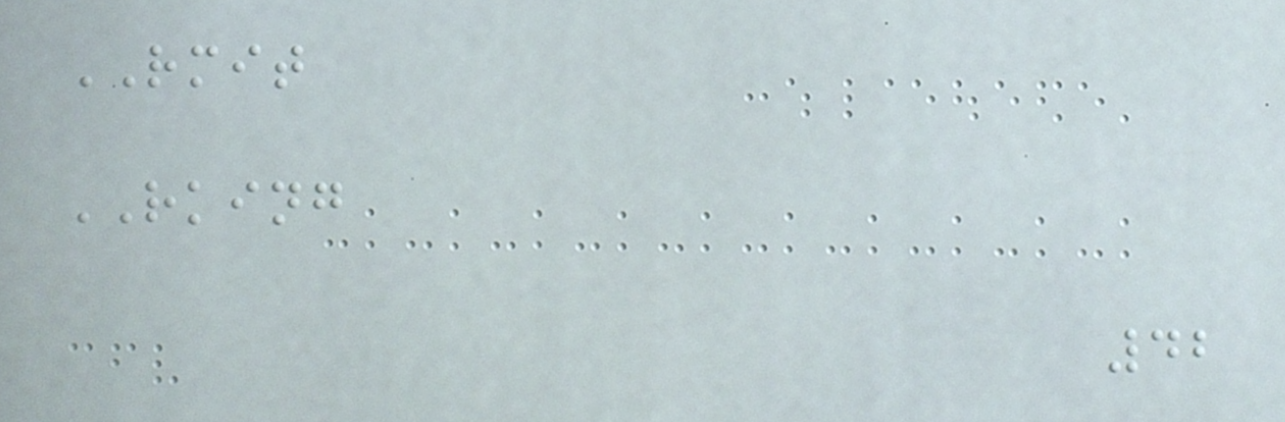RMIT
RKING
42
